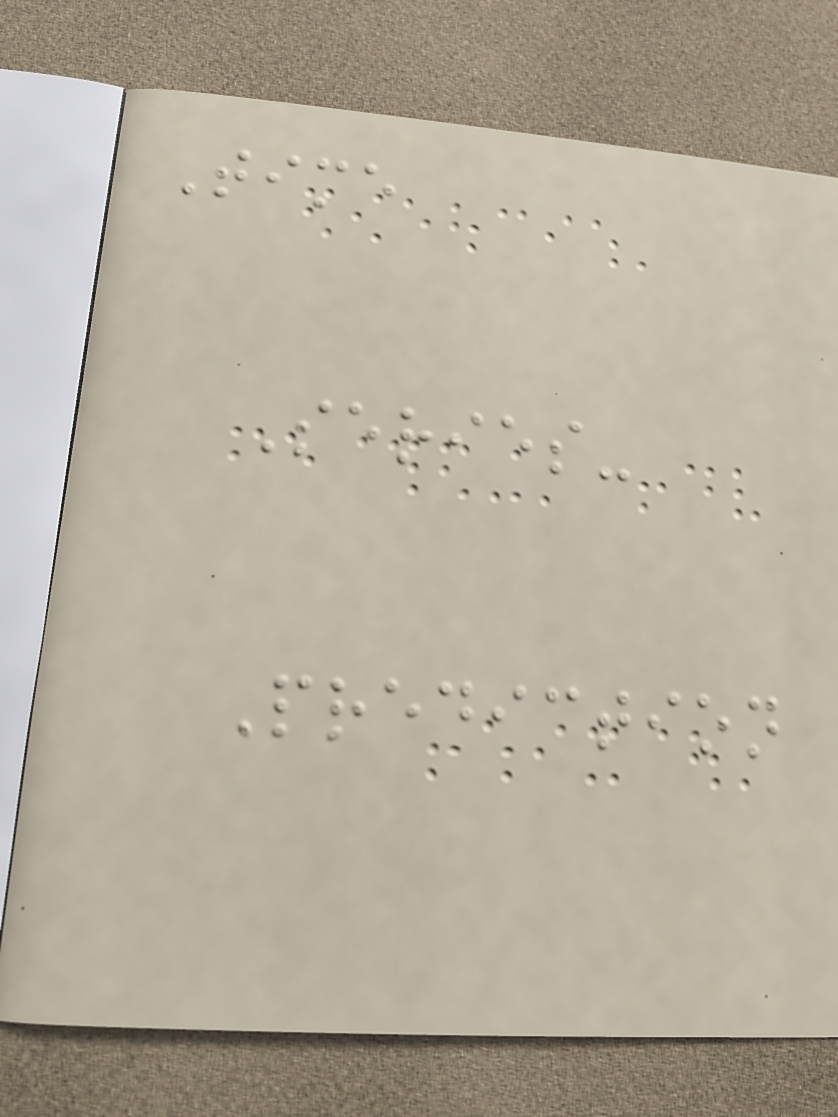Time
Series-
Prediction
